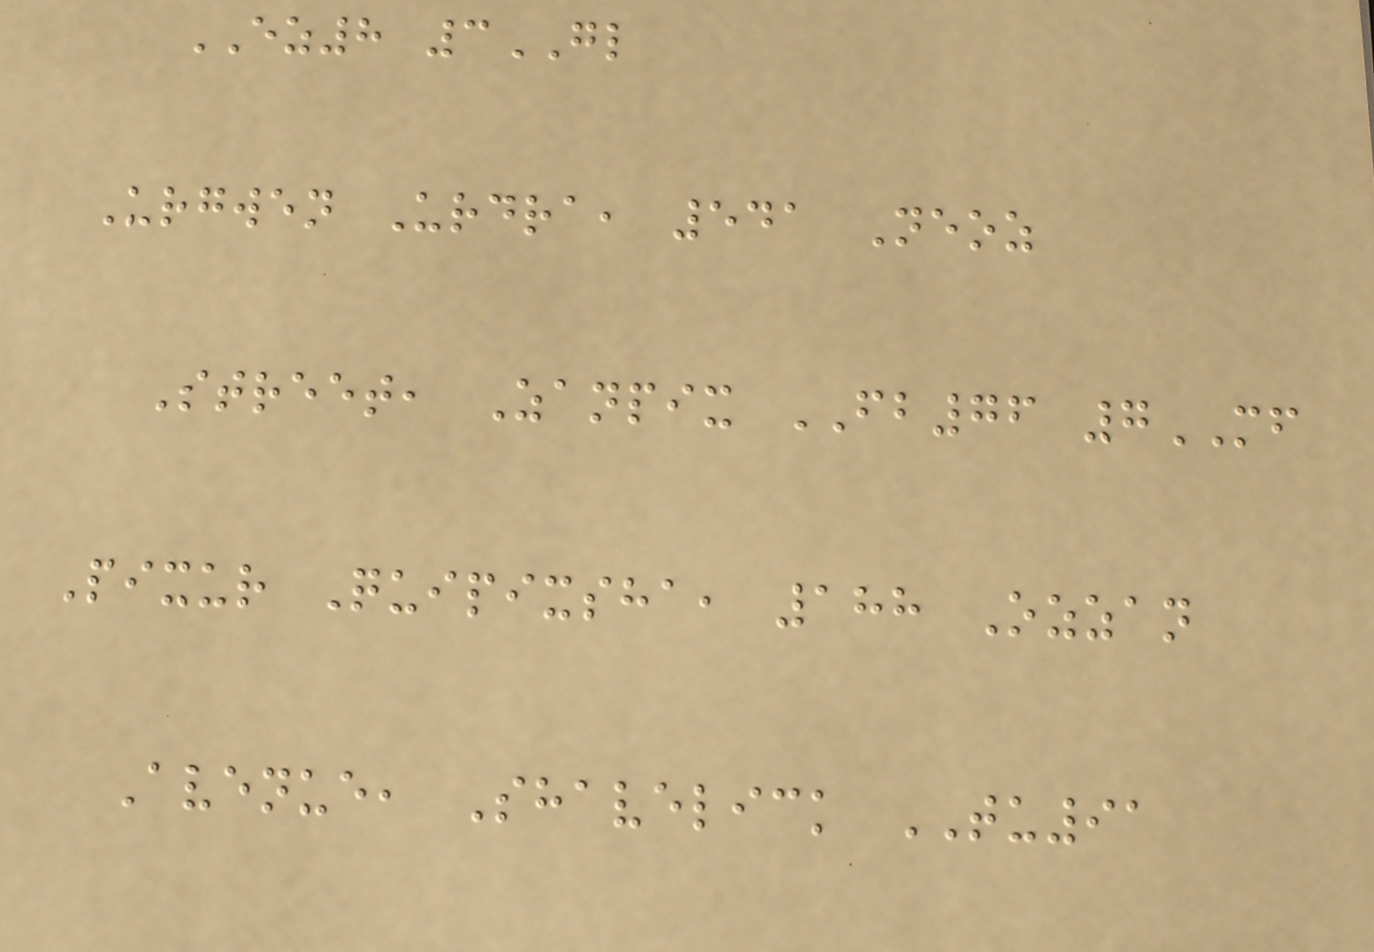EZ8 3GL
Urgwen Urdra, 541 Neoz
Street, Zanpix FB76 7MF
Pixur Quipixsha, 188 Ozzan
Avenue, Shavelick TU91
